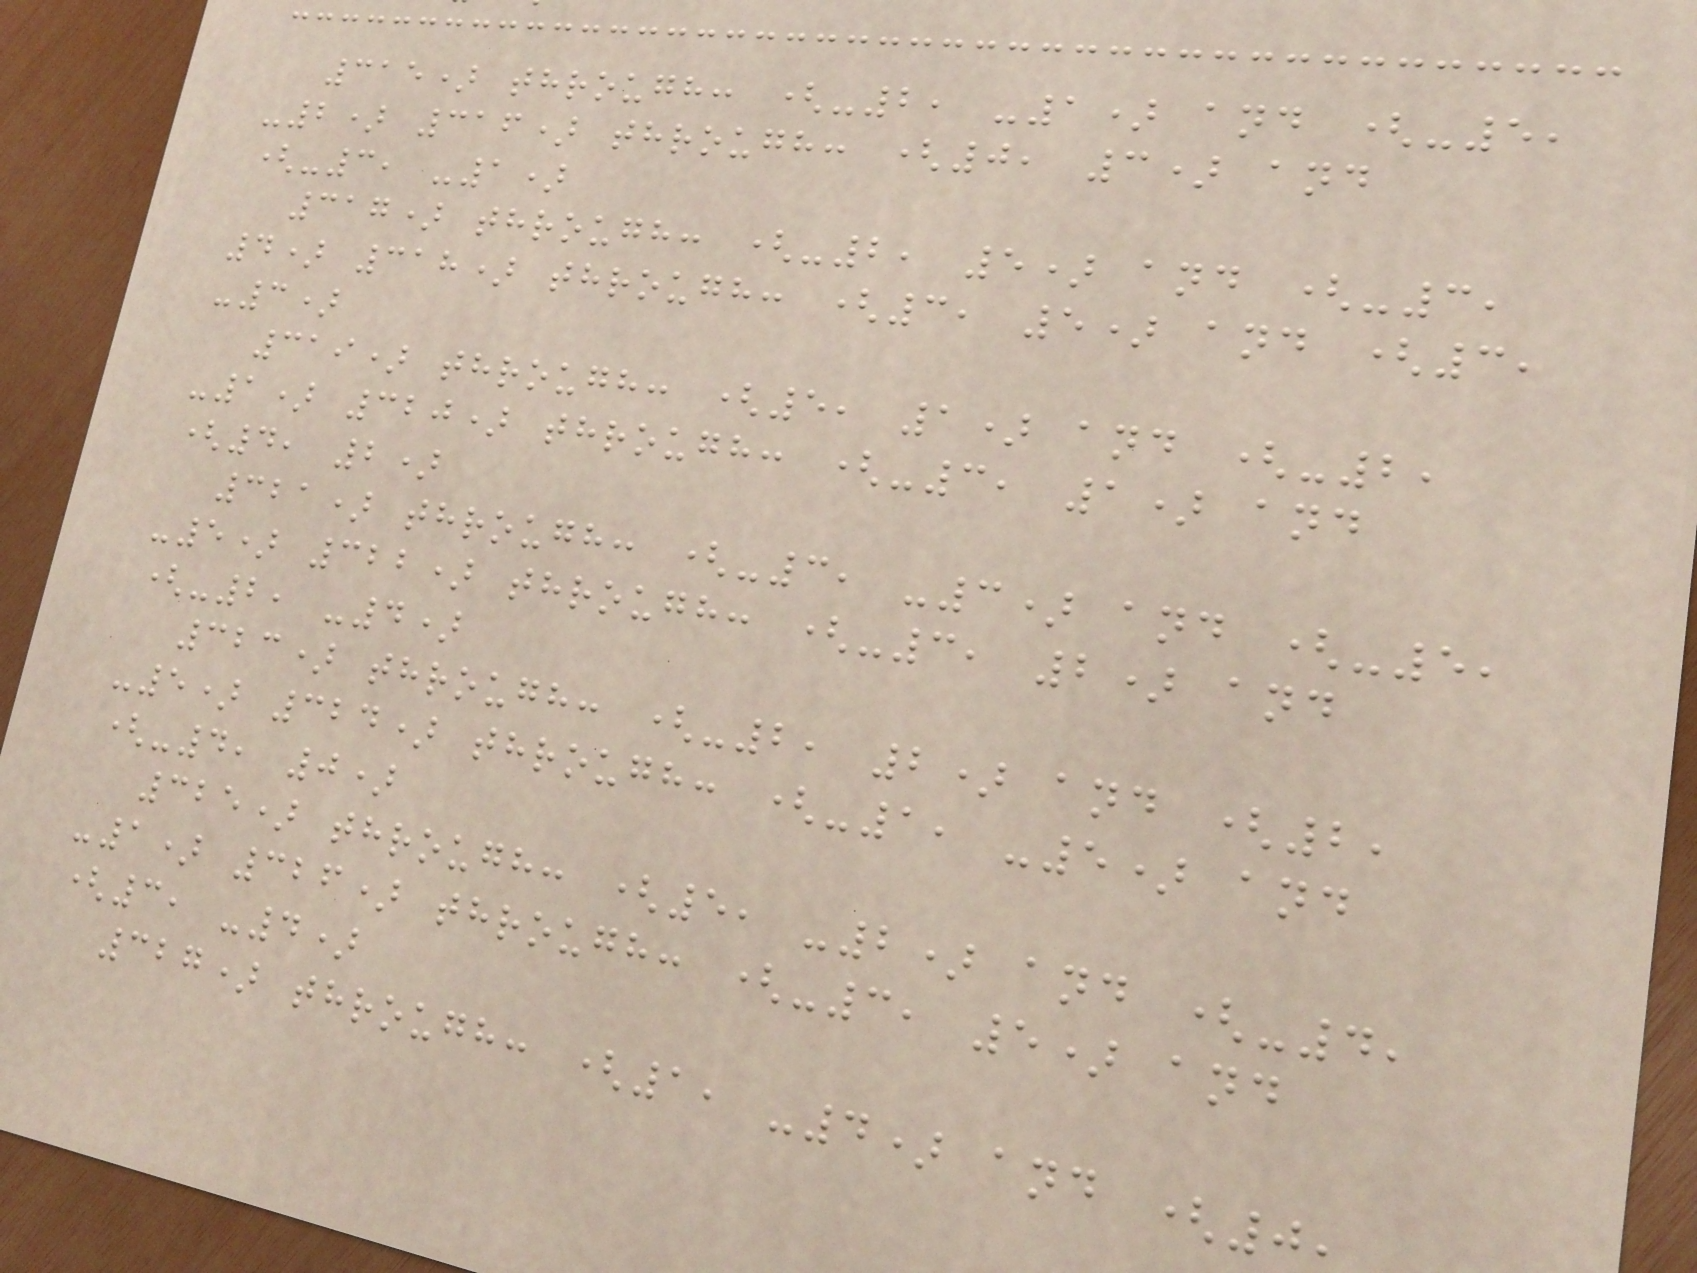315) through: (-2, -1) and (-5,
-2) 316) through: (0, 3) and
(-3, -1)
317) through: (-2, 5) and (-3,
4) 318) through: (3, 5) and (3,
-3)
319) through: (5, 1) and (-2,
-1) 320) through: (-3, 1) and
(4, 2)
321) through: (-3, -3) and (-5,
-5) 322) through: (-3, 2) and
(-2, -4)
323) through: (-2, 2) and (2,
-5) 324) through: (-1, -5) and
(-4, 0)
325) through: (5, -2) and (-4,
-1) 326) through: (-3, 5) and
(3, -4)
327) through: (1, -4) and (0
